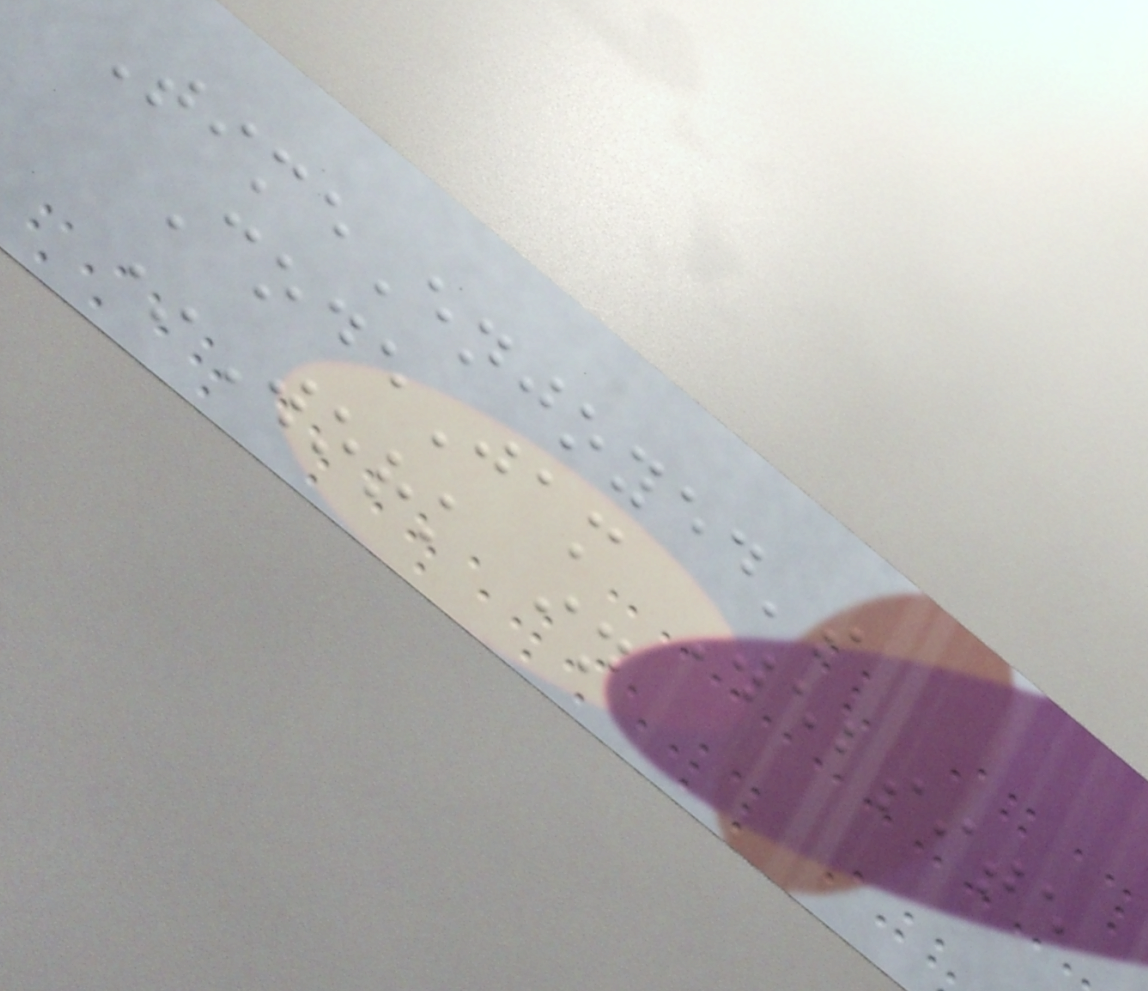TimeEnjoyed's
CodeJam Website
*Work in
